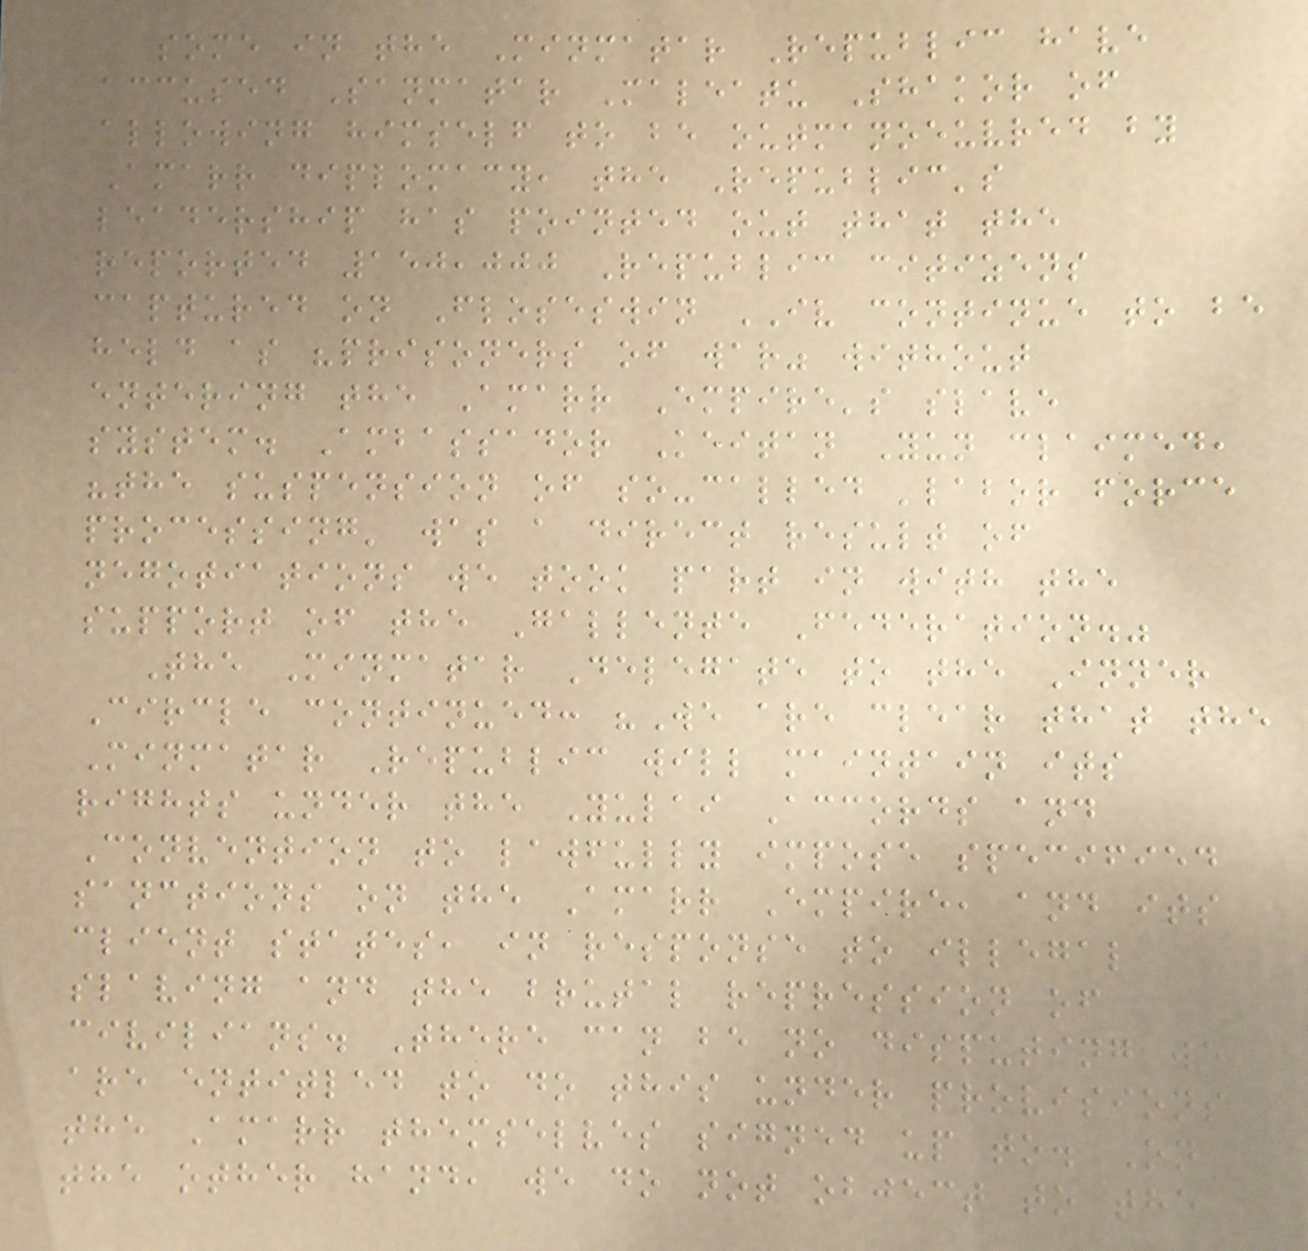some in the Minmatar Republic have
accused Sanmatar Maleatu Shakor of
allowing himself to be outmanoeuvred by
Amarr diplomacy, the Republic's
leadership has pointed out that the
reported 150,000 Republic citizens
captured on Floseswin IV continue to be
held as "prisoners of war" without
entering the Amarr Empire's slave
system. Ambassador Keitan Yun claimed,
"the suspension of so-called 'labor force
processing' was a direct result of
negotiations we took part in with the
support of the Gallente Federation."
The Minmatar Delegate to the Inner
Circle continued: "We are clear that the
Minmatar Republic will maintain its
rights under the Yulai Accords and
Convention to lawfully impose specified
sanctions on the Amarr Empire, and its
client states, in response to illegal
slaving and the brutal repression of
civilians. There can be no disputing we
are entitled to do this under provisions
the Amarr themselves signed up to. On
the other hand, we do not object to the
